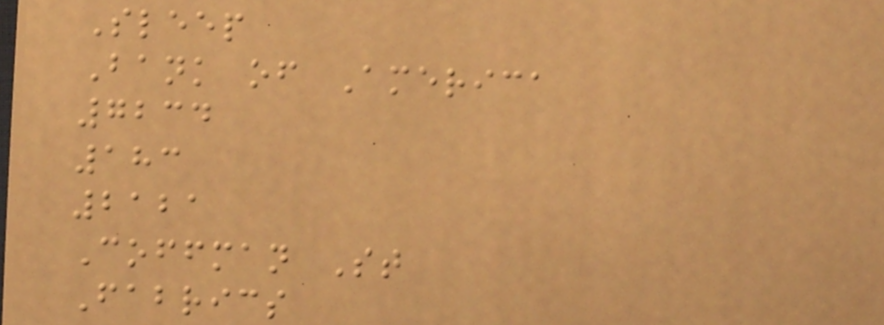Sleep
Bank of America
7234
183
2121
Coffman St
Fabrics
